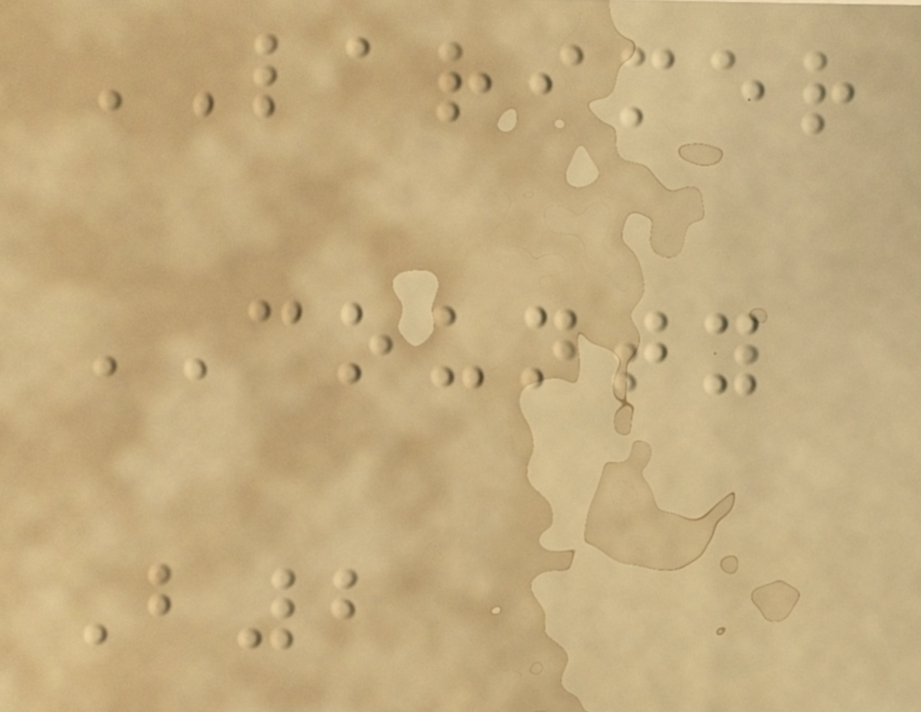LARIMER
COUNTY
B2
